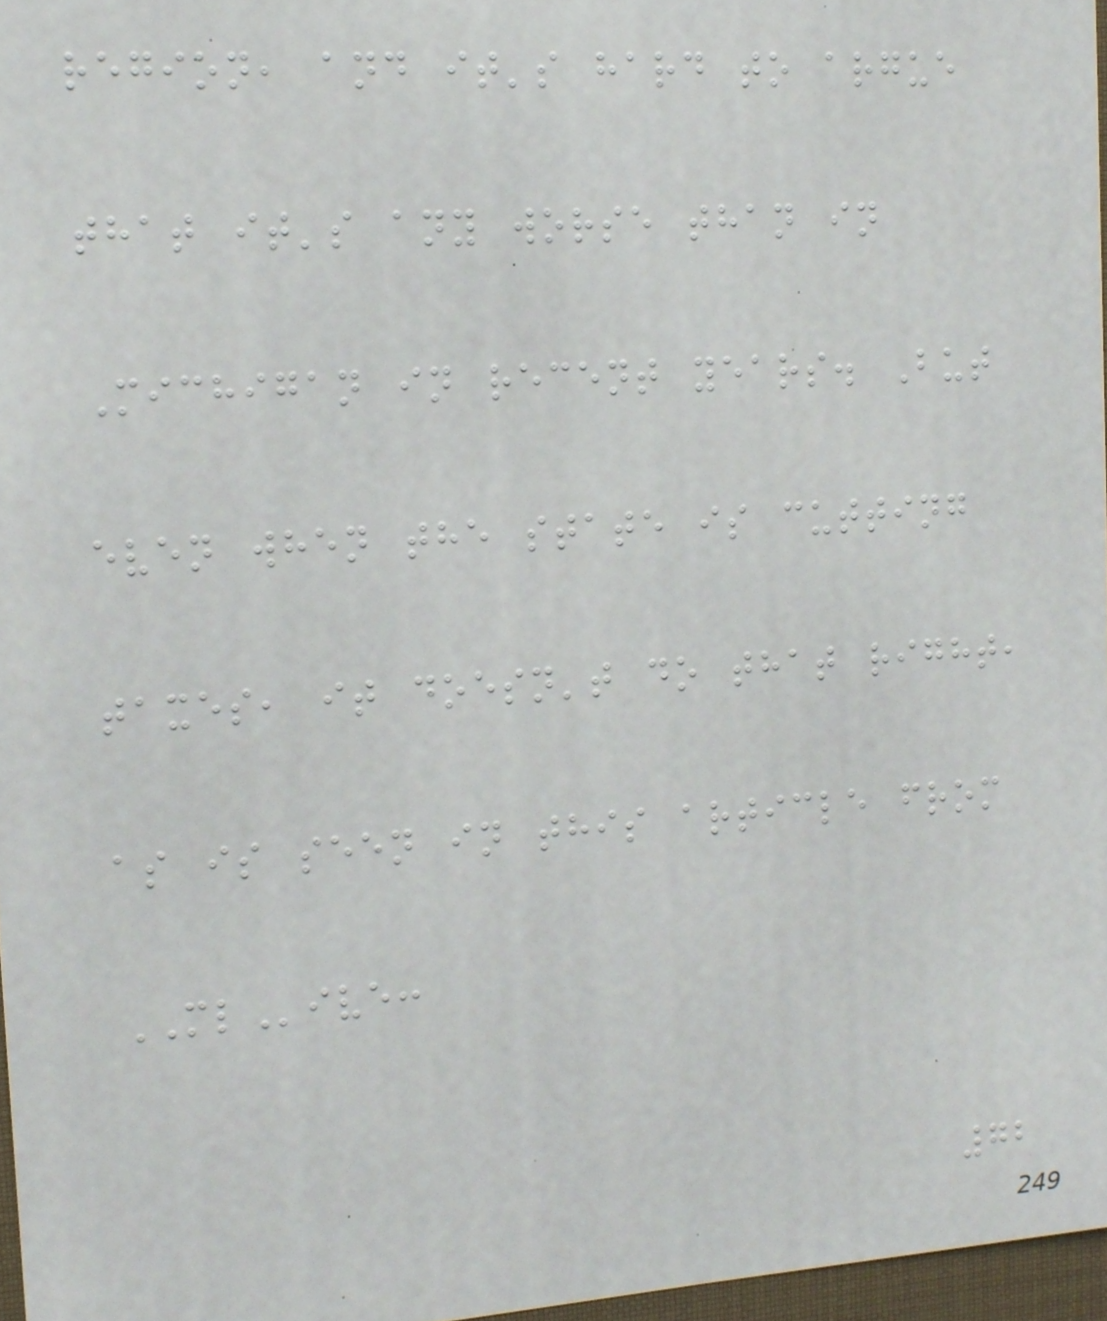region, and it's hard to argue
that it's any worse than in
Michigan in recent years. But
even when the state is cutting
taxes, it doesn't do that right,
as is seen in this article from
MLive:
72
